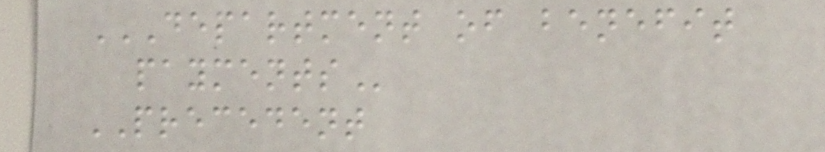DEPARTMENT OF BENEFIT
PAYMENTS
PRECEDENT
